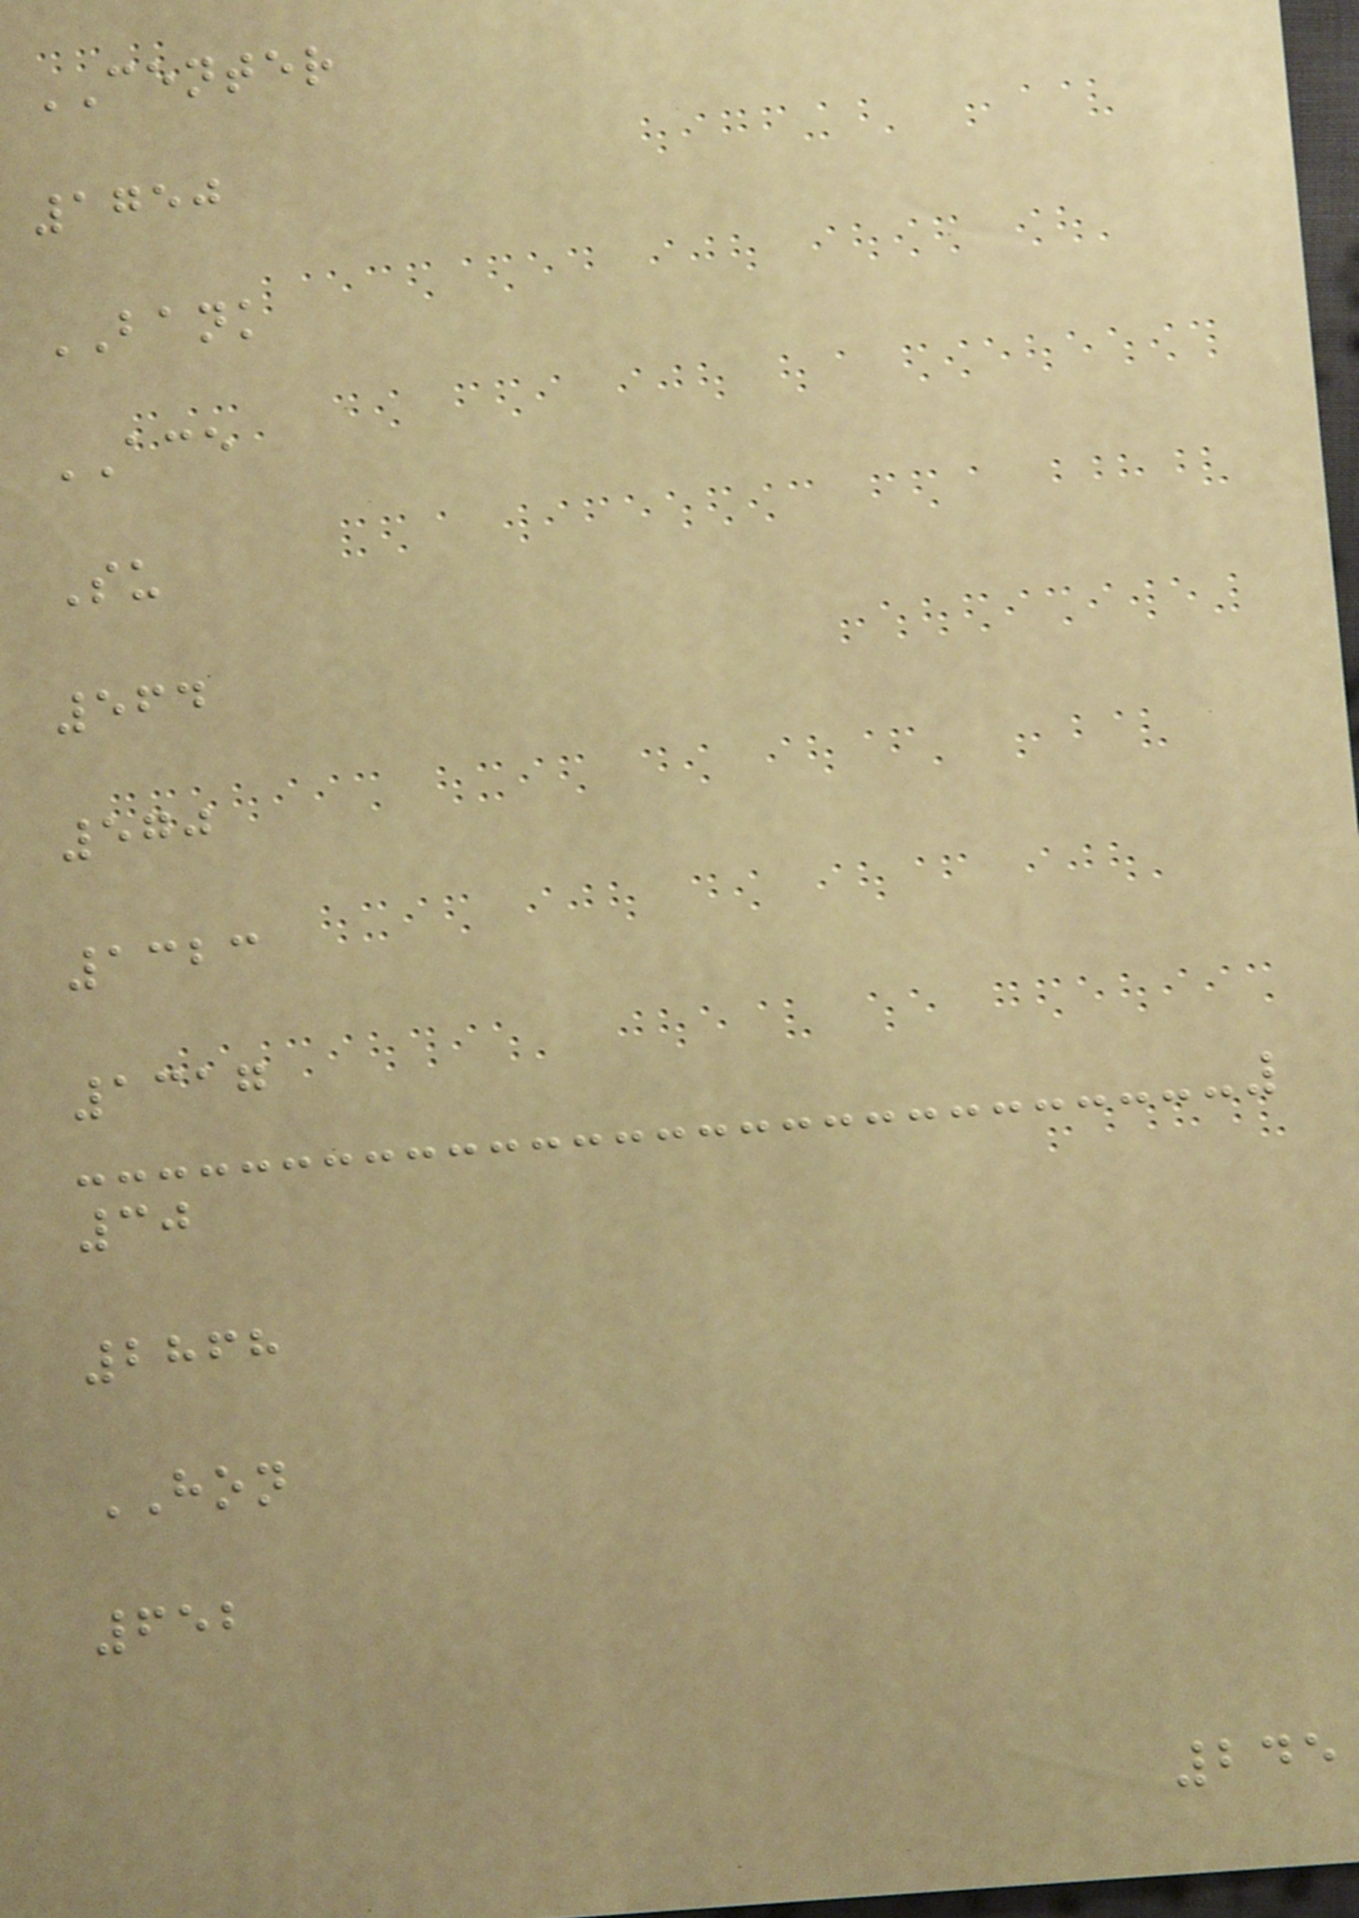CENTER
1750
BANK
ACE
Su
564
570
1323
1317
30
2868
HON
652
245
